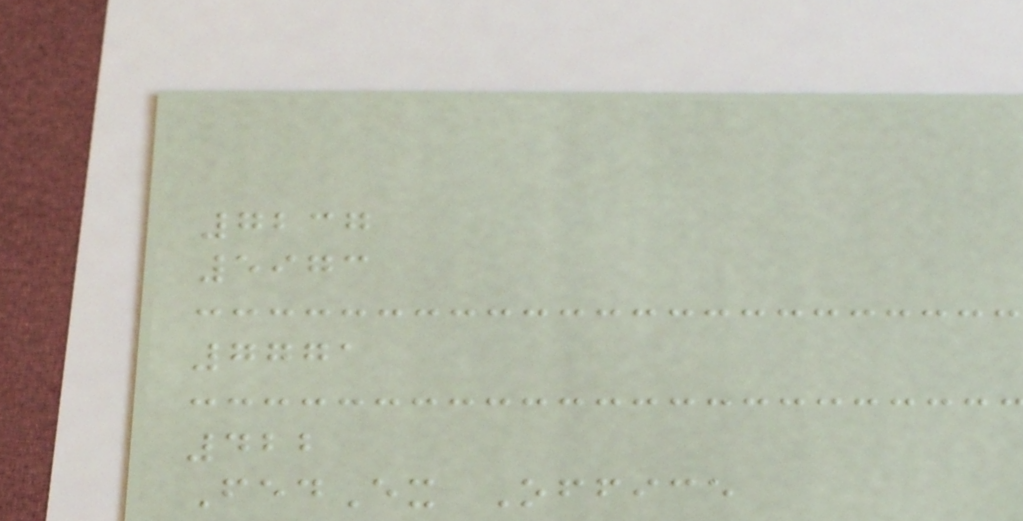7237
5973
7771
422
FedEx Office
